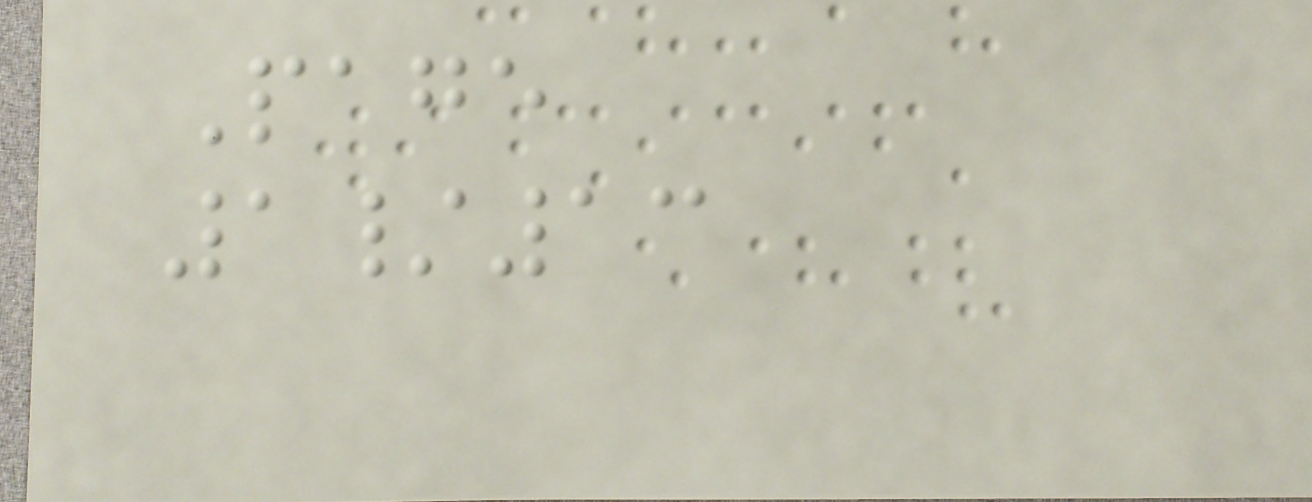Page
1/13
